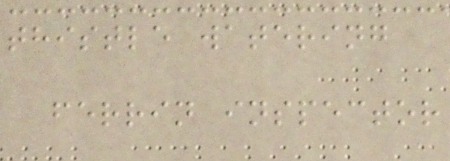thistle watering
ferrin inspector
